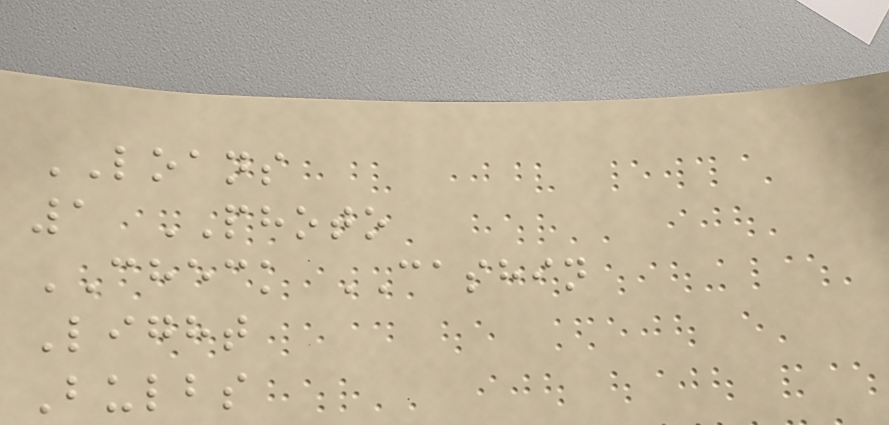LOANS
1 PHOTO
CHECK CASHIN
Light
Bulbs
